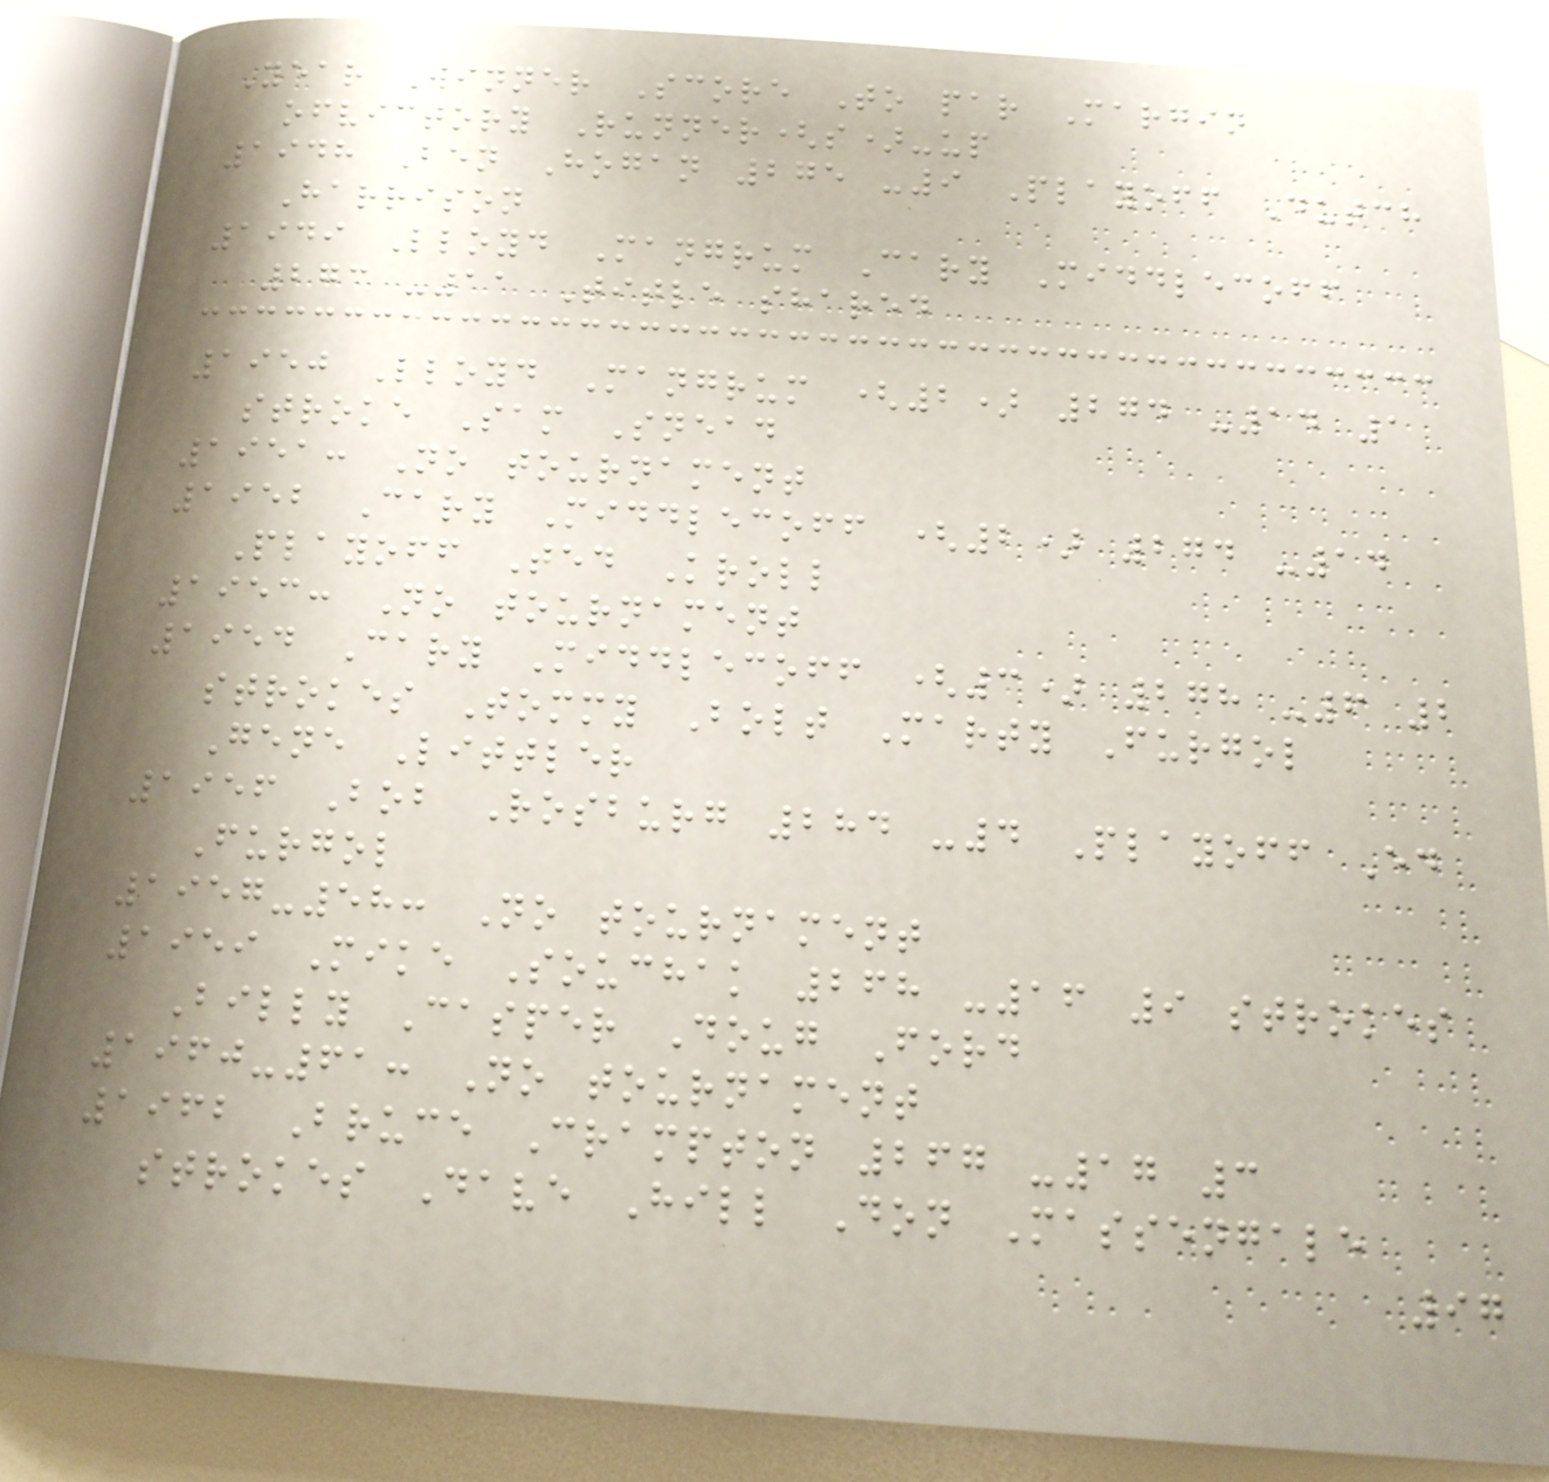Year Winner Score To par Margin
ofvictory Runner(s)-up
1948 Ben Hogan 275 -9 Playoff Dutch
Harrison
1949 Lloyd Mangrum Cary Middlecoff
273 -11 Title shared
1950 Lloyd Mangrum (2) 274 -14 1
stroke Sam Snead
1951: No tournament
1952 Cary Middlecoff (2) 274 -14
Playoff Ted Kroll
1953: No tournament
1954 Cary Middlecoff (3) 278 -6 2
strokes Tommy Bolt Marty Furgol
Gene Littler
1956 Bob Rosburg 284 -4 Playoff Ed
Furgol
1957-58: No tournament
1959 Mike Souchak 268 -16 9 strokes
Billy Casper Doug Ford
1960-61: No tournament
1962 Bruce Crampton 267 -17 3
strokes Dave Hill Don Massengale
97
